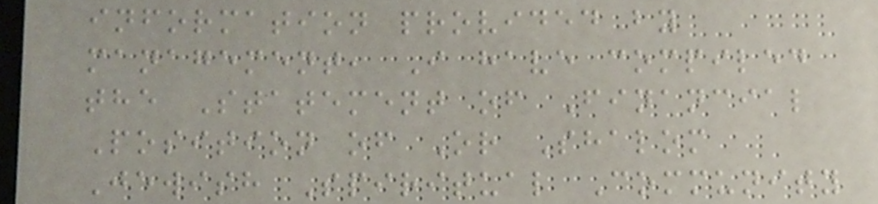information provided by
management, I have compiled
the Statement of Financial
Position of Or Shalom
Jewish Spiritual Community
